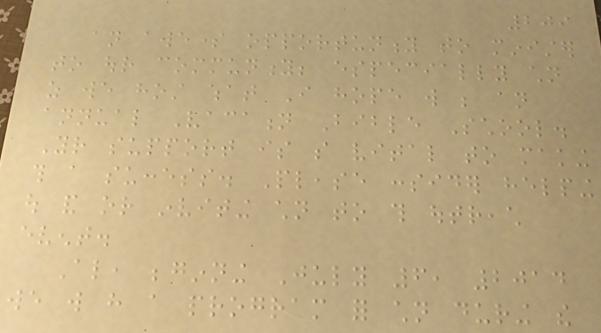209
an awesome opportunity to minister
to our community; especially children
as we host what I hope will be an
annual Vacation Bible School.
Your support is so vital to making
this a success. Please consider helping
out and or inviting children to this outreach
event.
Also, beginning July 6, 2014
we will have a program for children during the
